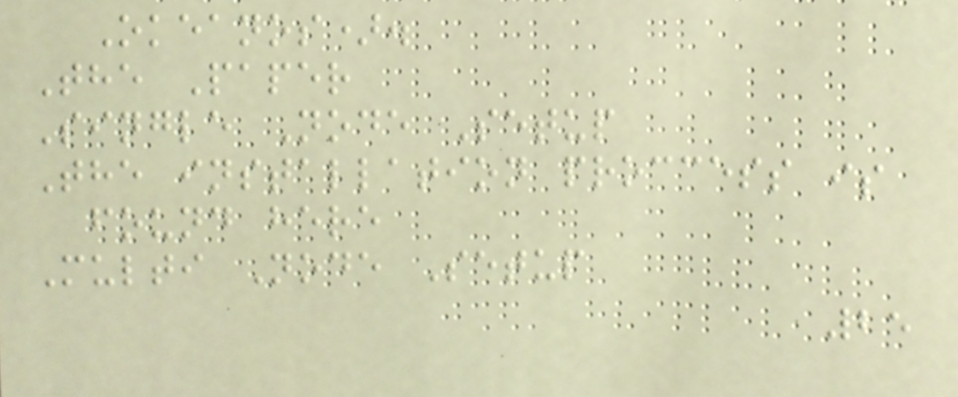Okeanos).
The Paper
Single Node Setup
The installation proccess is
found here
Multi Node Setup
25
